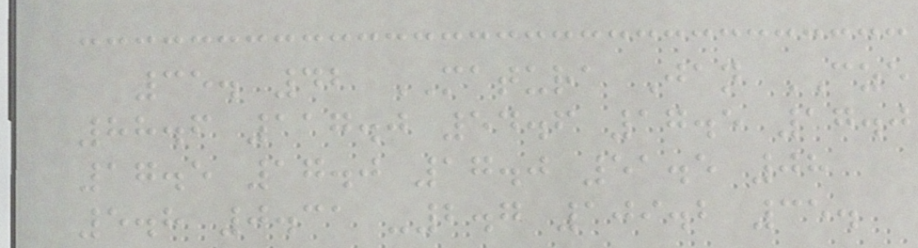35. 42 MATURA Jan CZE
88.6 117.0 54.6 17.5 17.0
17.5 17.0 17.0 51.5 08
5.8 0.31 -2.7 109.2 35.
